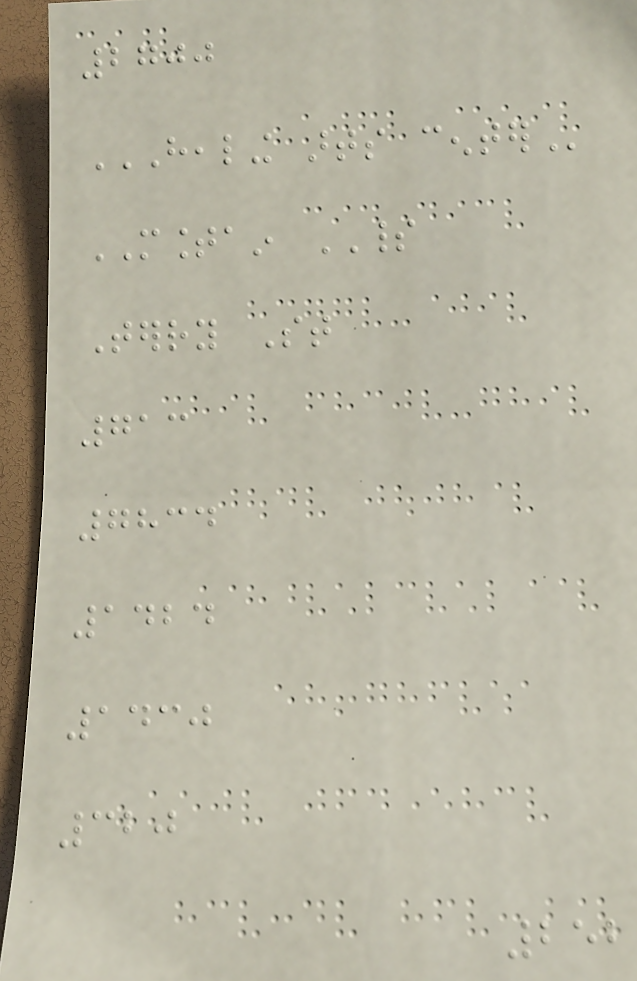2700
HEALING ARTS CENTER
MOUNTAIN SPIRIT
Terry St
713
7834
1424
1430
320
252
